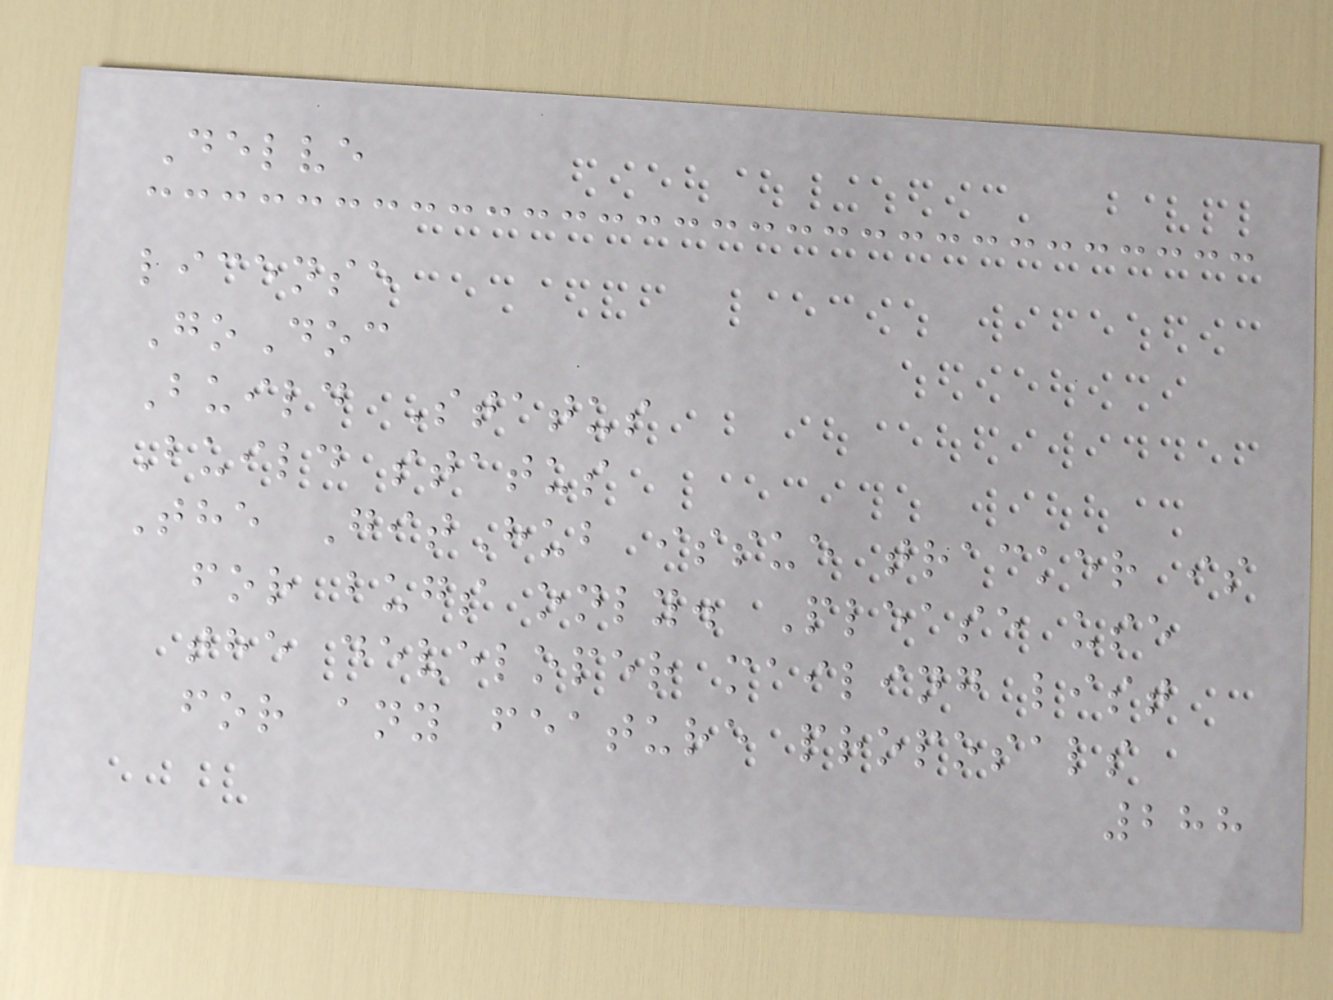Delve
license
GoDoc
Build Status
Build status
The GitHub issue tracker is
for bugs only. Please use
the developer mailing list
for any feature proposals
288
